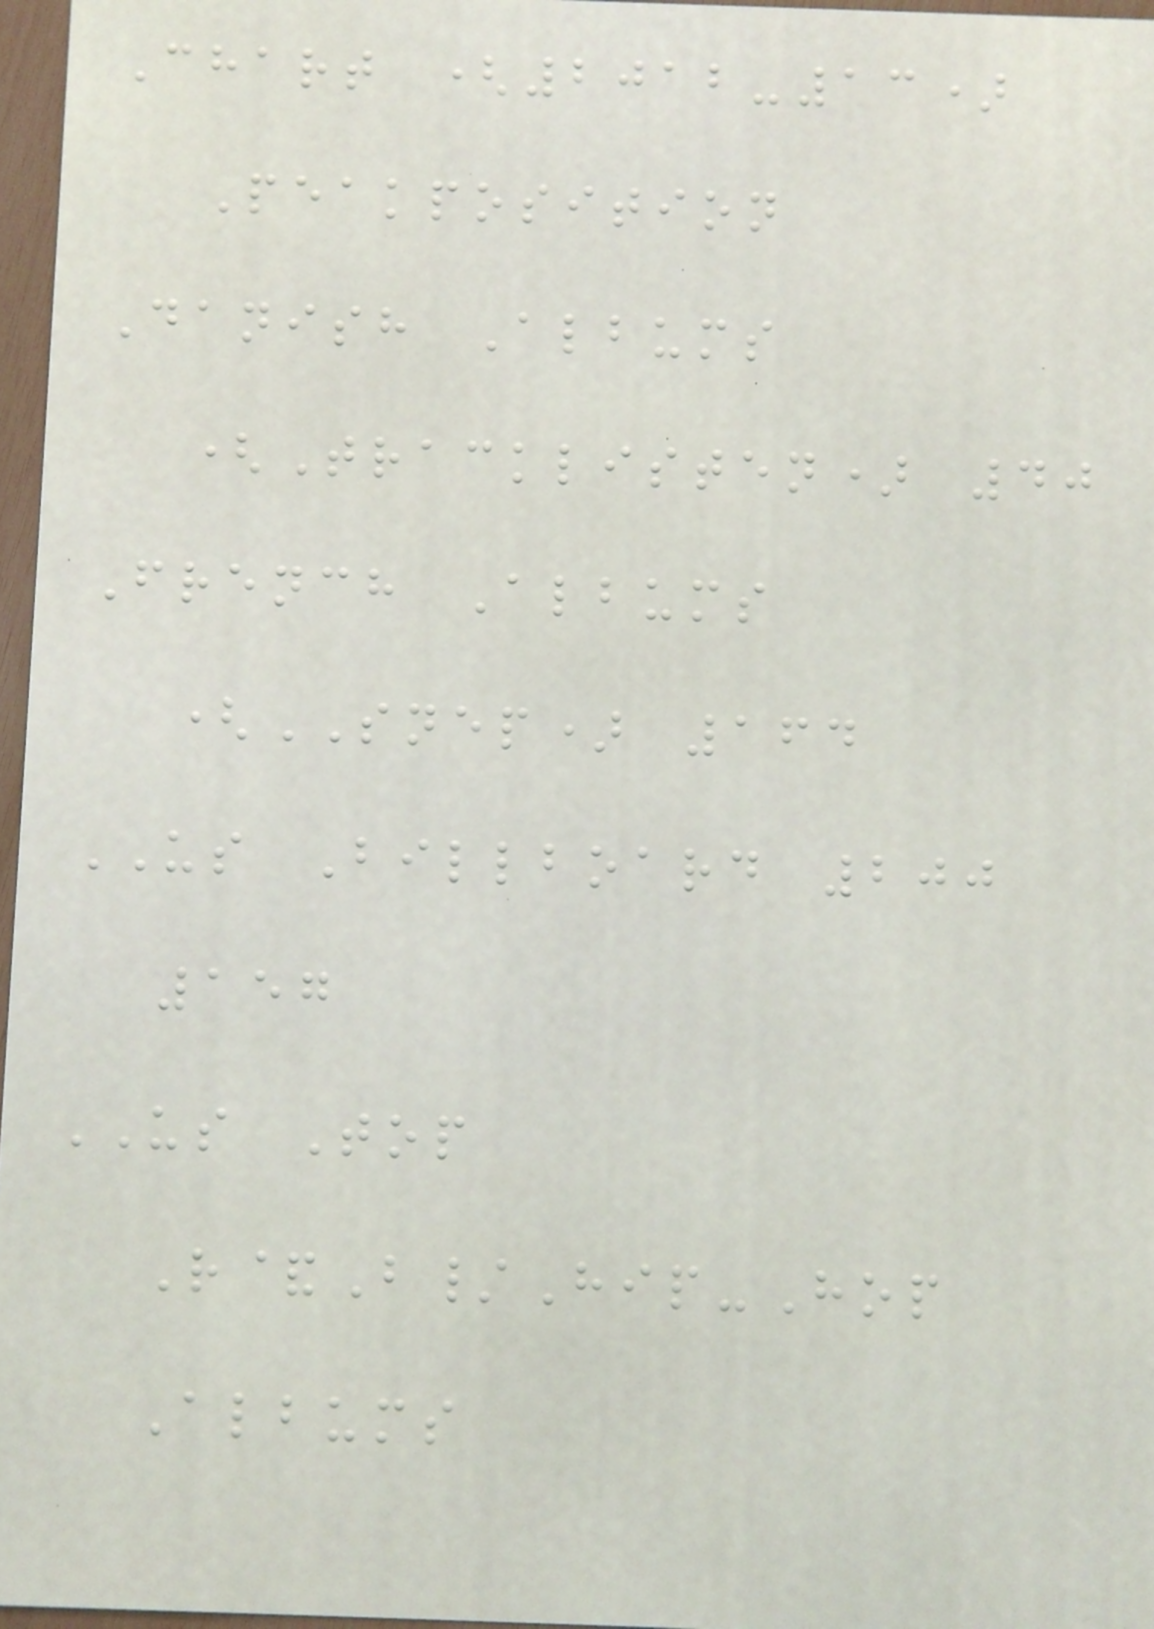Chart (2012-13)
Peakposition
Danish Albums
(Tracklisten) 40
French Albums
(SNEP) 164
US Billboard 200
157
US Top
R&B/Hip-Hop
Albums
